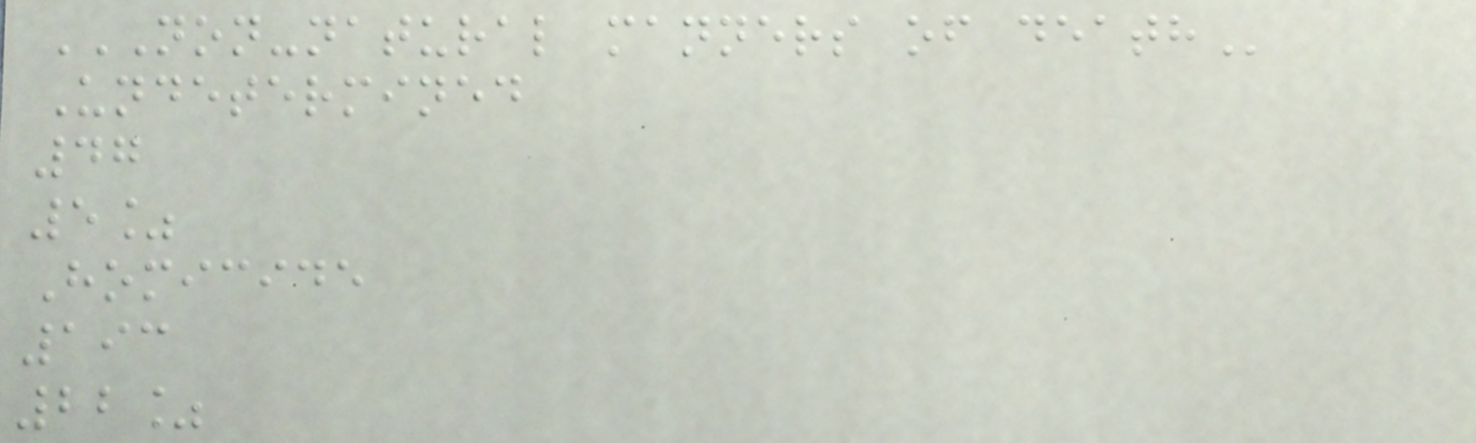NON-NATURAL MANNERS OF DEATH
Undetermined
47
5%
Homicide
193
22%
